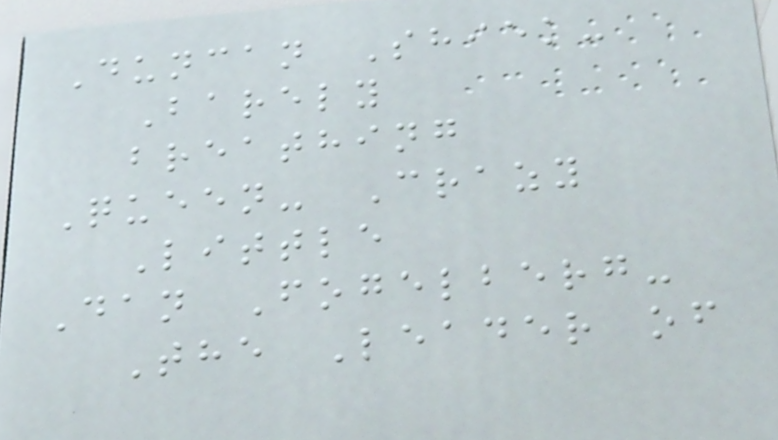Duncan Shiek-
Barely
breathing
Queen- Crazy
Little
Dan Fogelberg-
The Leader of
